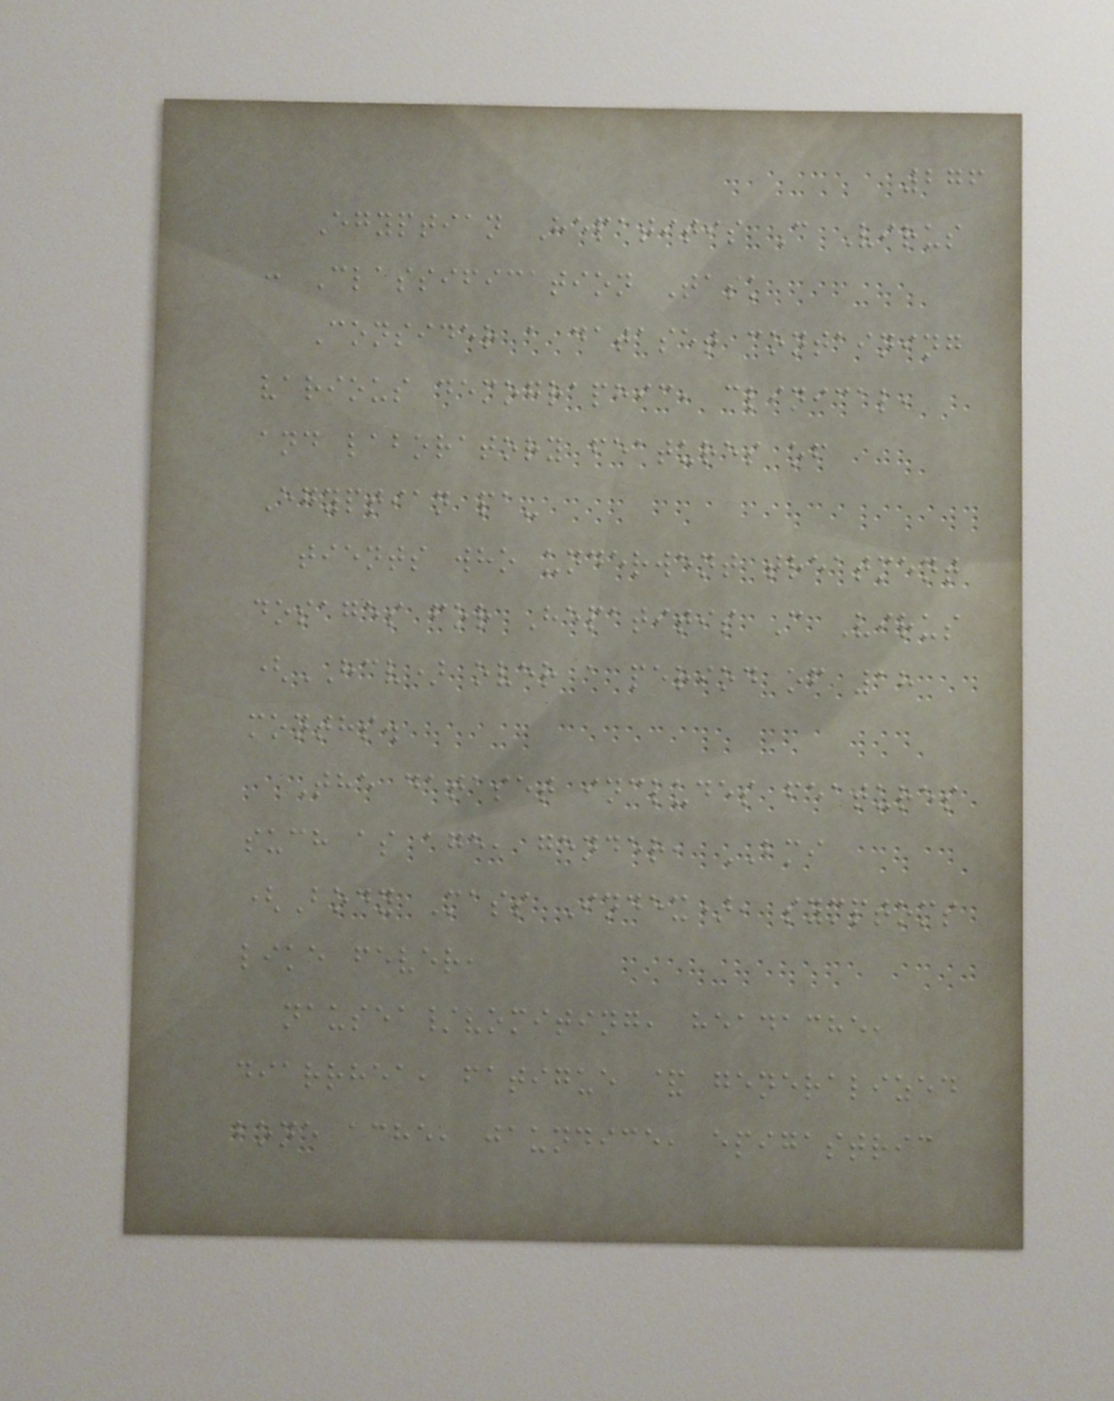276
Egyptian Hepatitis C Virus
: Classification Task
Consider a dataset containing
various demographic, clinical,
and laboratory features of
Egyptian pa-
tients who underwent treatment
dosages for Hepatitis C Virus
(HCV) over a period of 18
months.
The dataset includes features
such as age, gender, BMI
(Body Mass Index), symptoms
like fever,
nausea/vomiting, headache,
diarrhea, fatigue & generalized
bone ache, jaundice, epigastric
